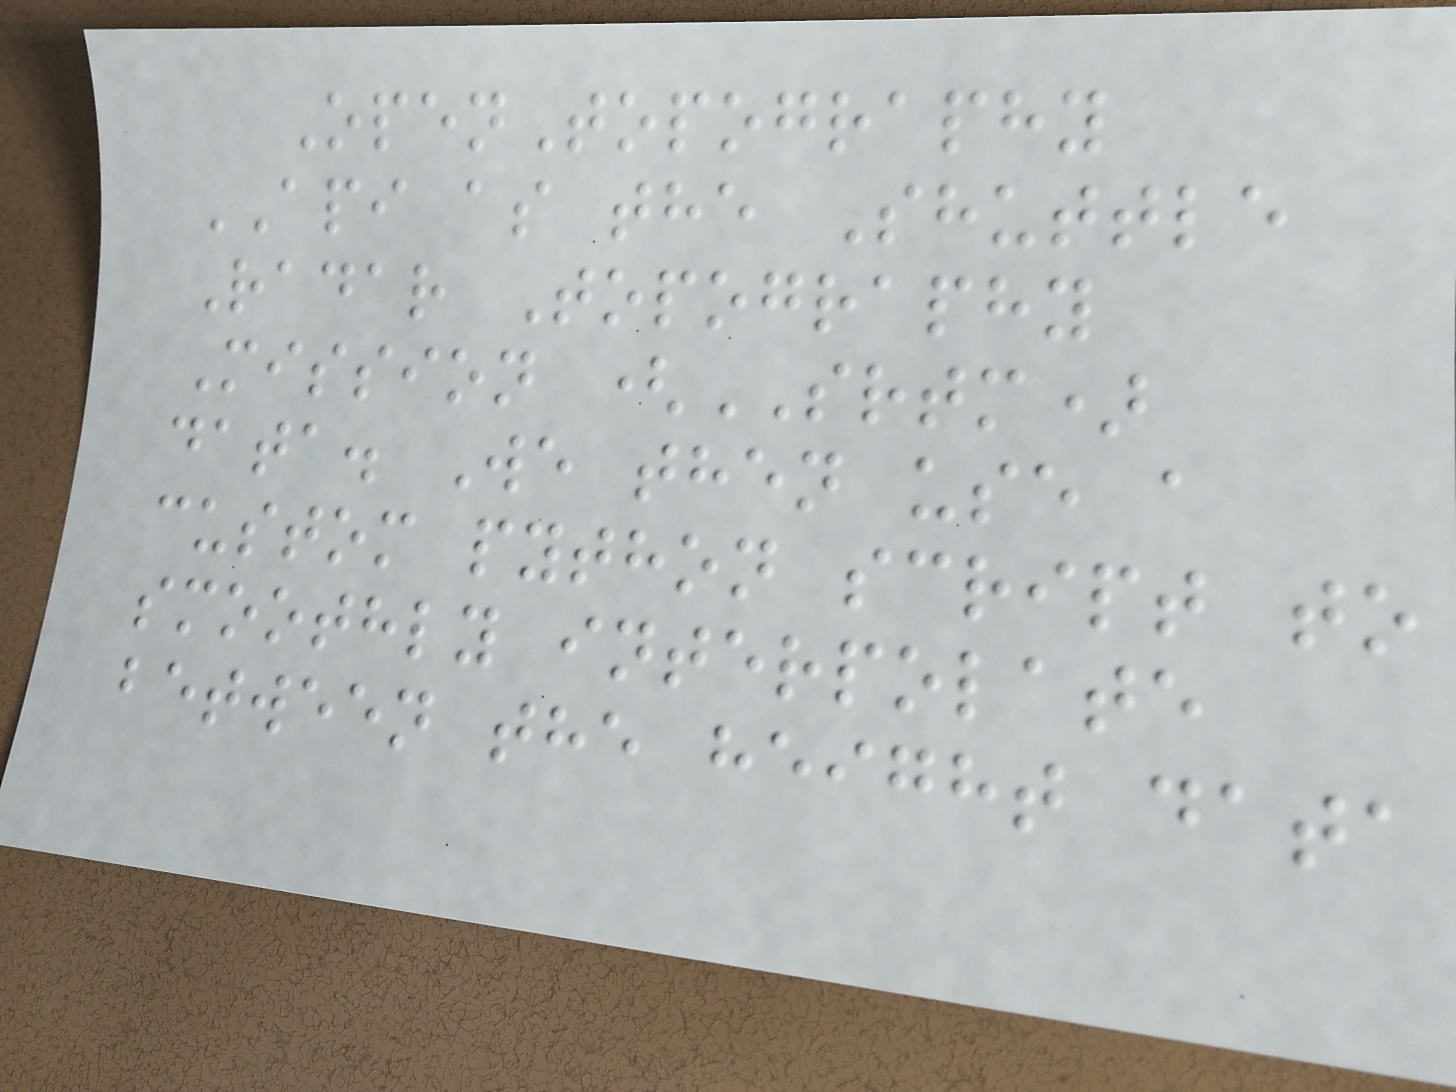OpenTopography
API as the Shuttle
Radar Topography
Mission (SRTM)
data. We then use a
custom python script to
smoothly interpolate
between the height data
